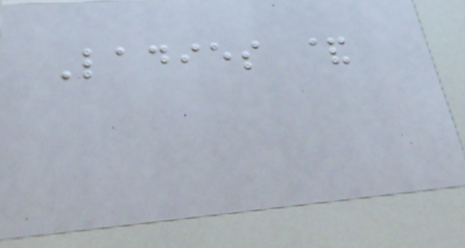Ladies &
